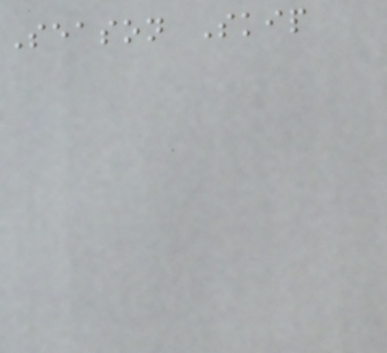Season Skip
